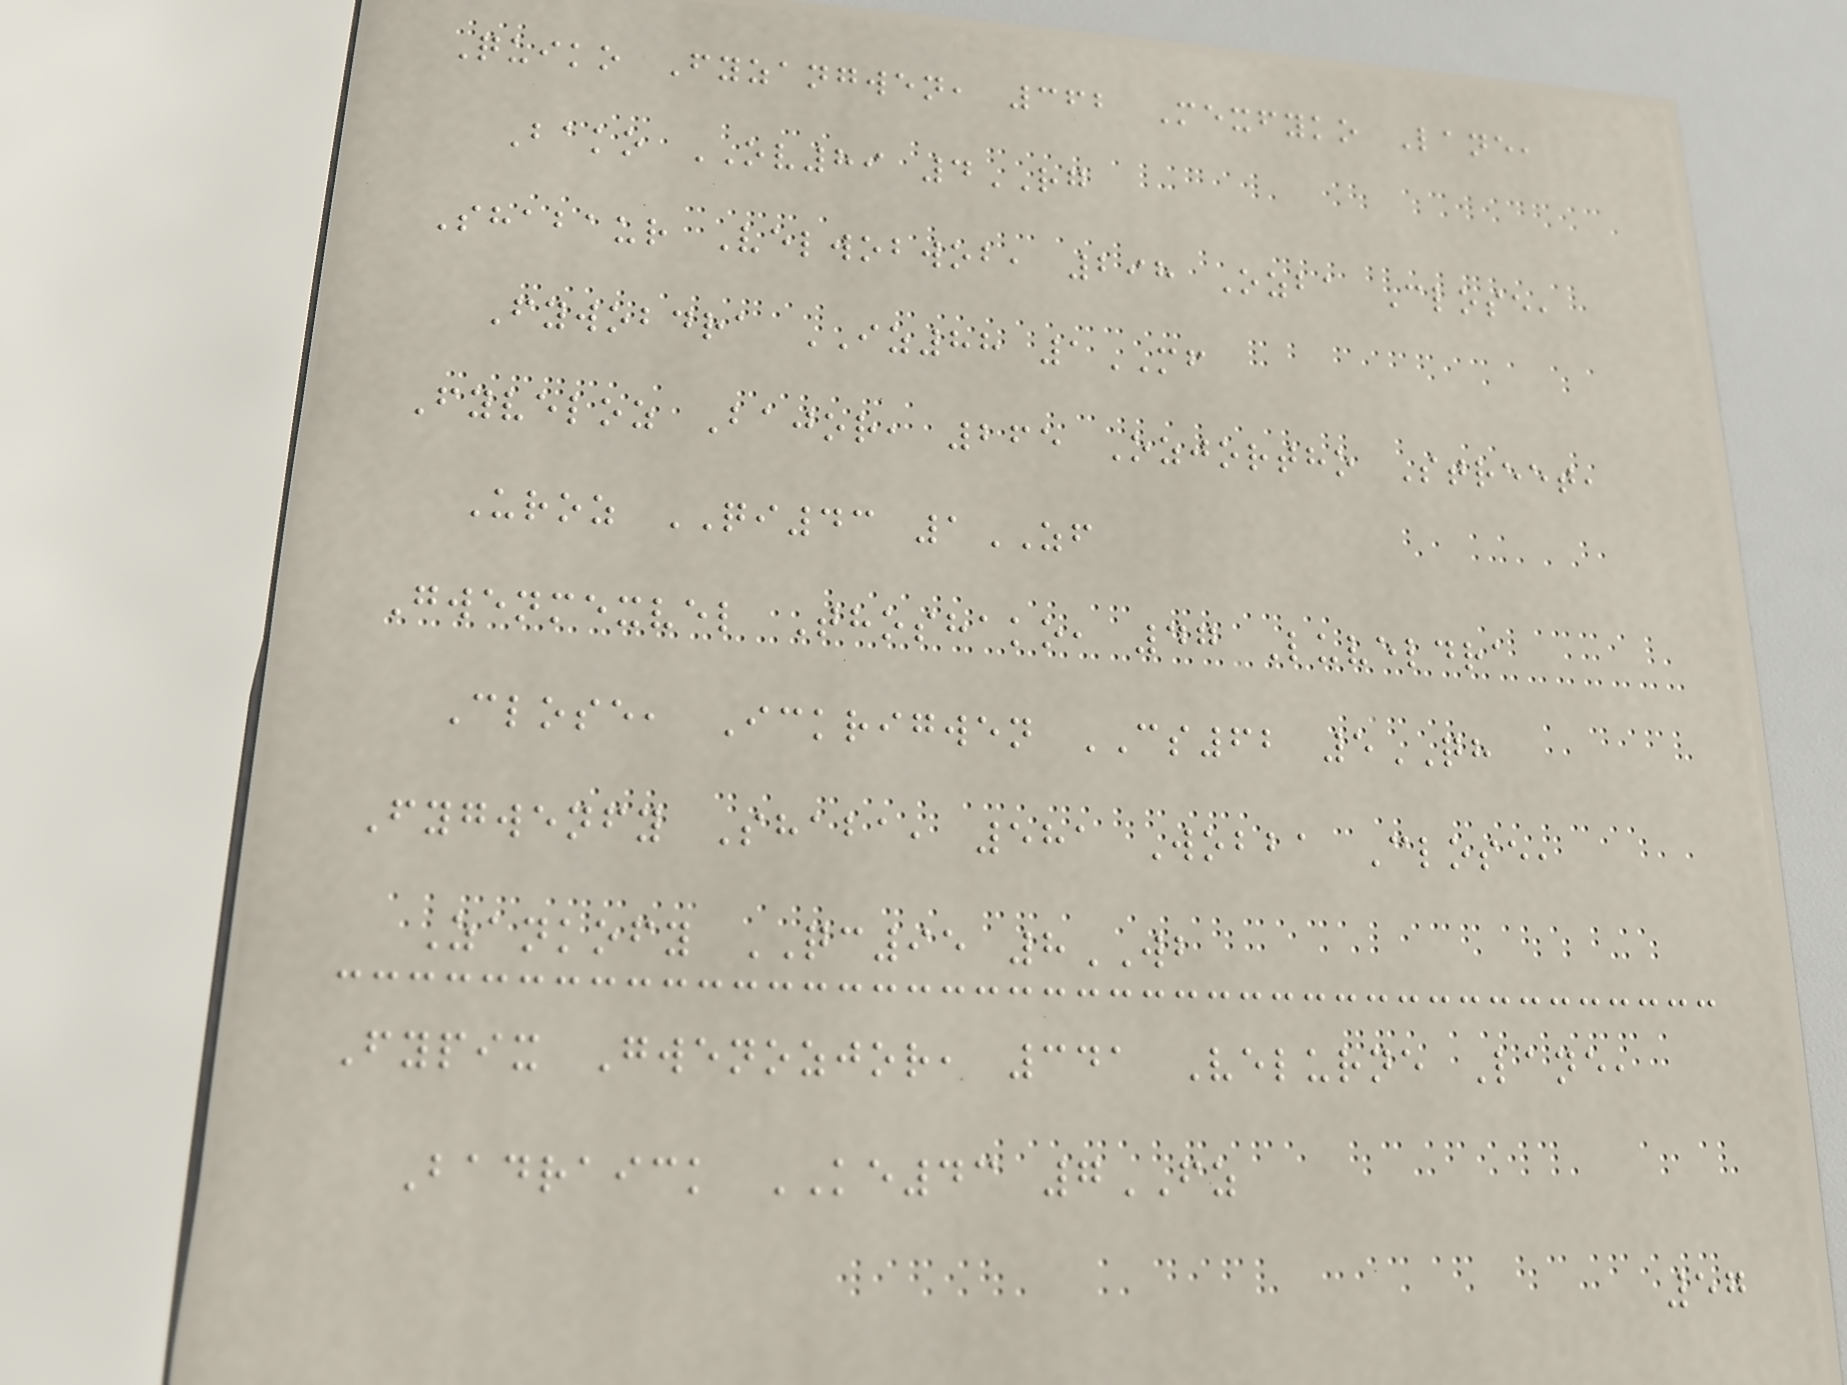Quiko Fyzangwen, 362 Mexfyko Lane,
Bako OV89 4RG
Shabaur Velwobwob, 298 Ozba Close,
Fywobdra IZ88 1MF
Fyveloz Bajor, 265 Ozjortho Street,
Uroz QI43 1ZF
Gwenmexvel Thoshako, 47 Luveldra
Close, Ickrigwen CS62 5QH
Fygwenfy Shaba, 581 Wobba Close,
Zankofy QC95 8WB
Fypix Gwenozjor, 341 Velurne Lane,
Badraick KE43 7FZ
57
